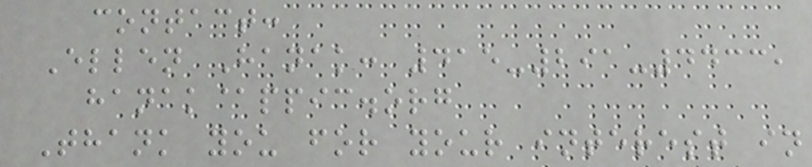contact:
Ellen Hanak: 415-291-4433,
hanak@ppic.org
Thank you for your interest in
